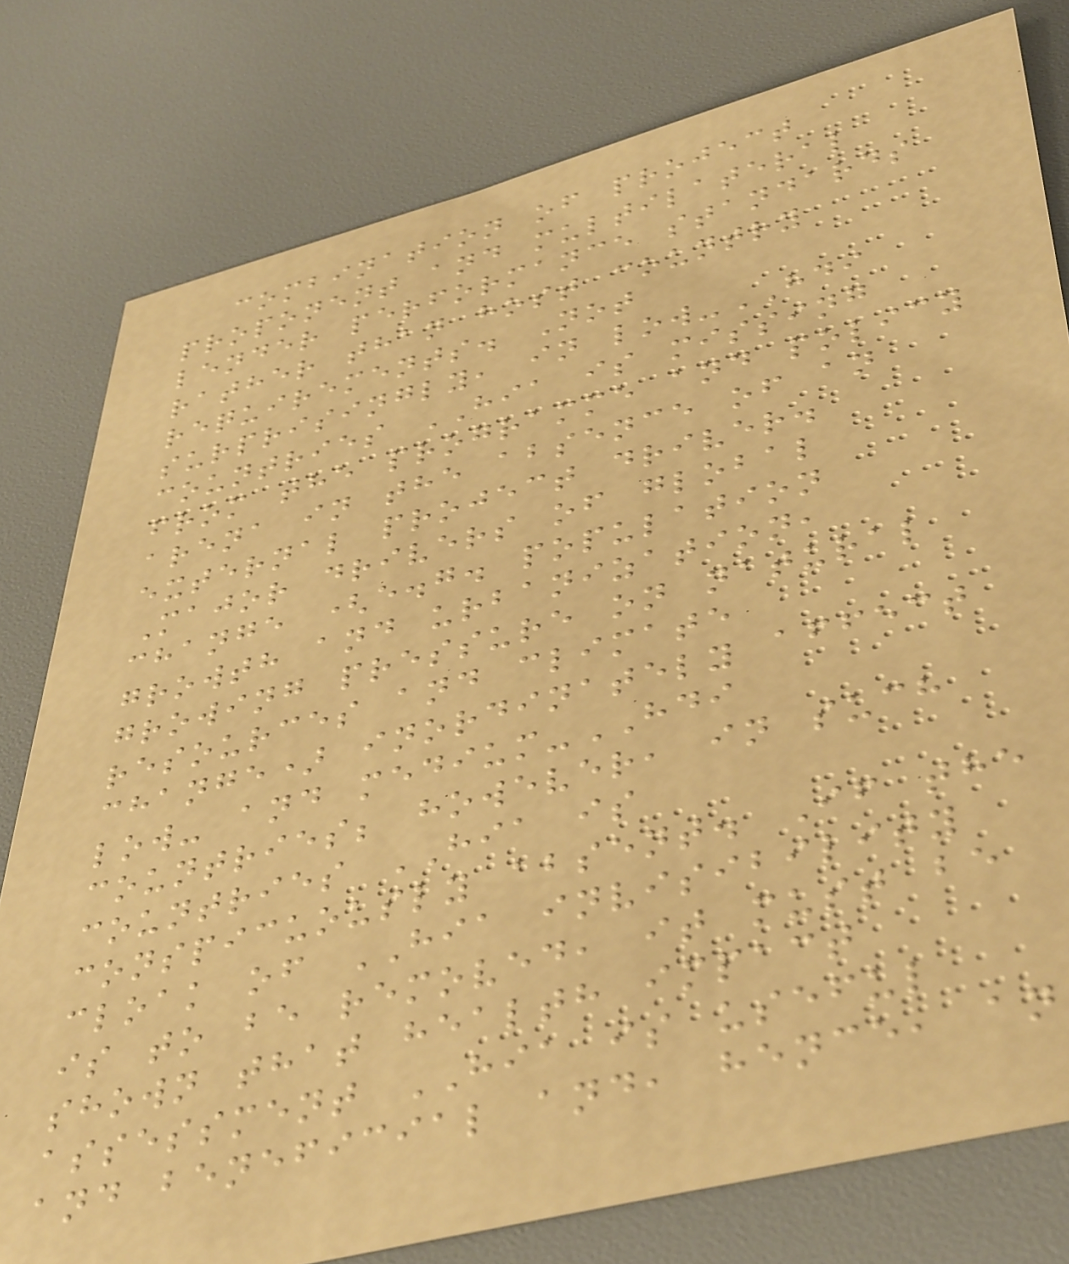combination of project
proponent and multilateral
lender performance standards
rather than host country
requirements. Not
surprisingly, in low-HDI
countries HIA is missing
from the programme and policy
arena in the absence of an
external project driver.
Major drivers of global
change (e.g. population
growth and urbanization,
growing pressure on natural
resources and climate
change) inordinately affect
low- and medium-HDI
countries; however, in such
countries HIA is
conspicuously absent. If the
cloak of HIA invisibility
is to be removed, it must be
shown that health impact
assessment HIA is useful
and beneficial and, hence, an
